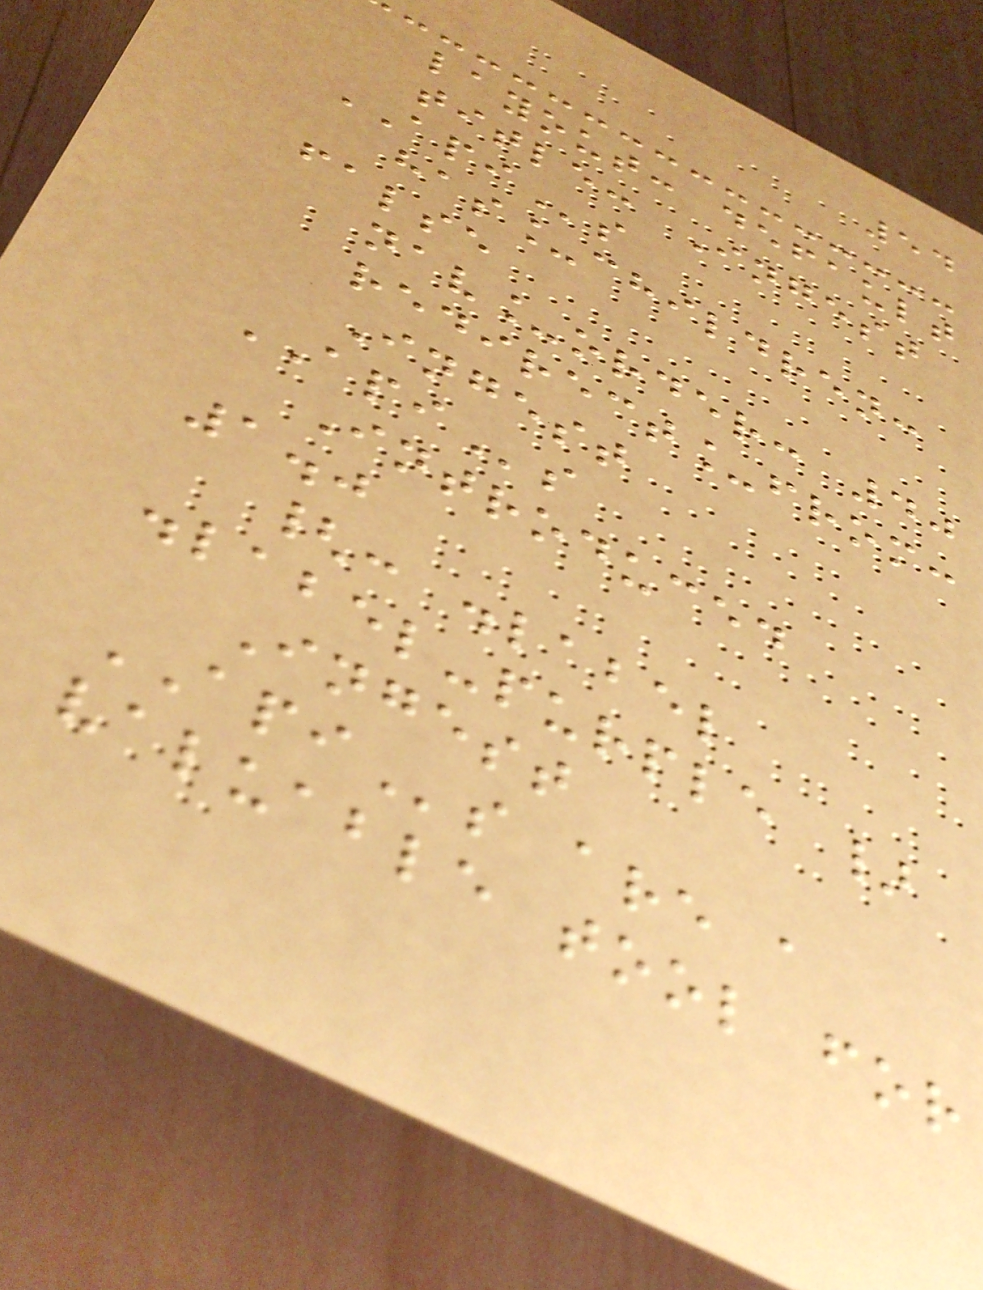54
layout: default
title: Ingest
APIs
has_children:
false
nav_order: 40
redirect_from:
Ingest
APIs
Introduced
1.0
{: .label
.label-purple }
Ingest
APIs are a
valuable tool for
